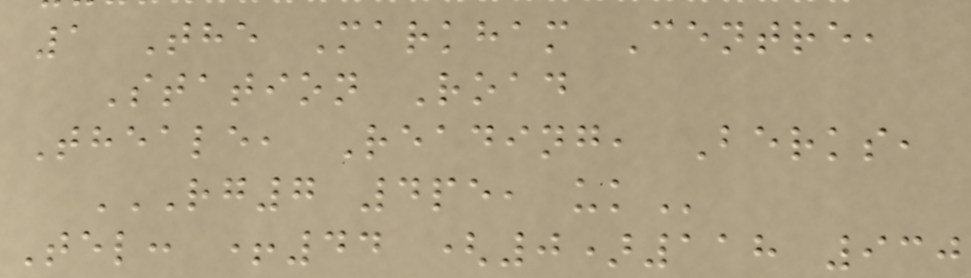1 The Markham Centre,
Station Road
Theale, Reading, Berks,
RG7 4PE, UK
Tel: +44 (0)118 930
